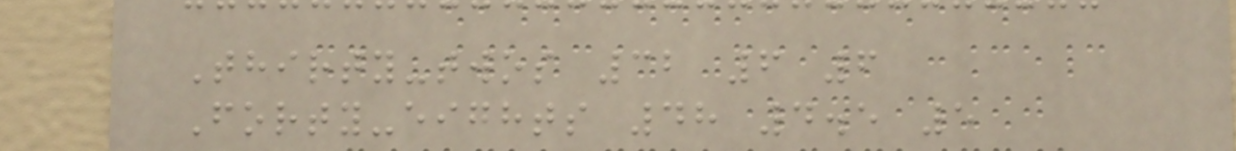Thirty-twos 32 6 6
Forty-eights 48 4.5 5
